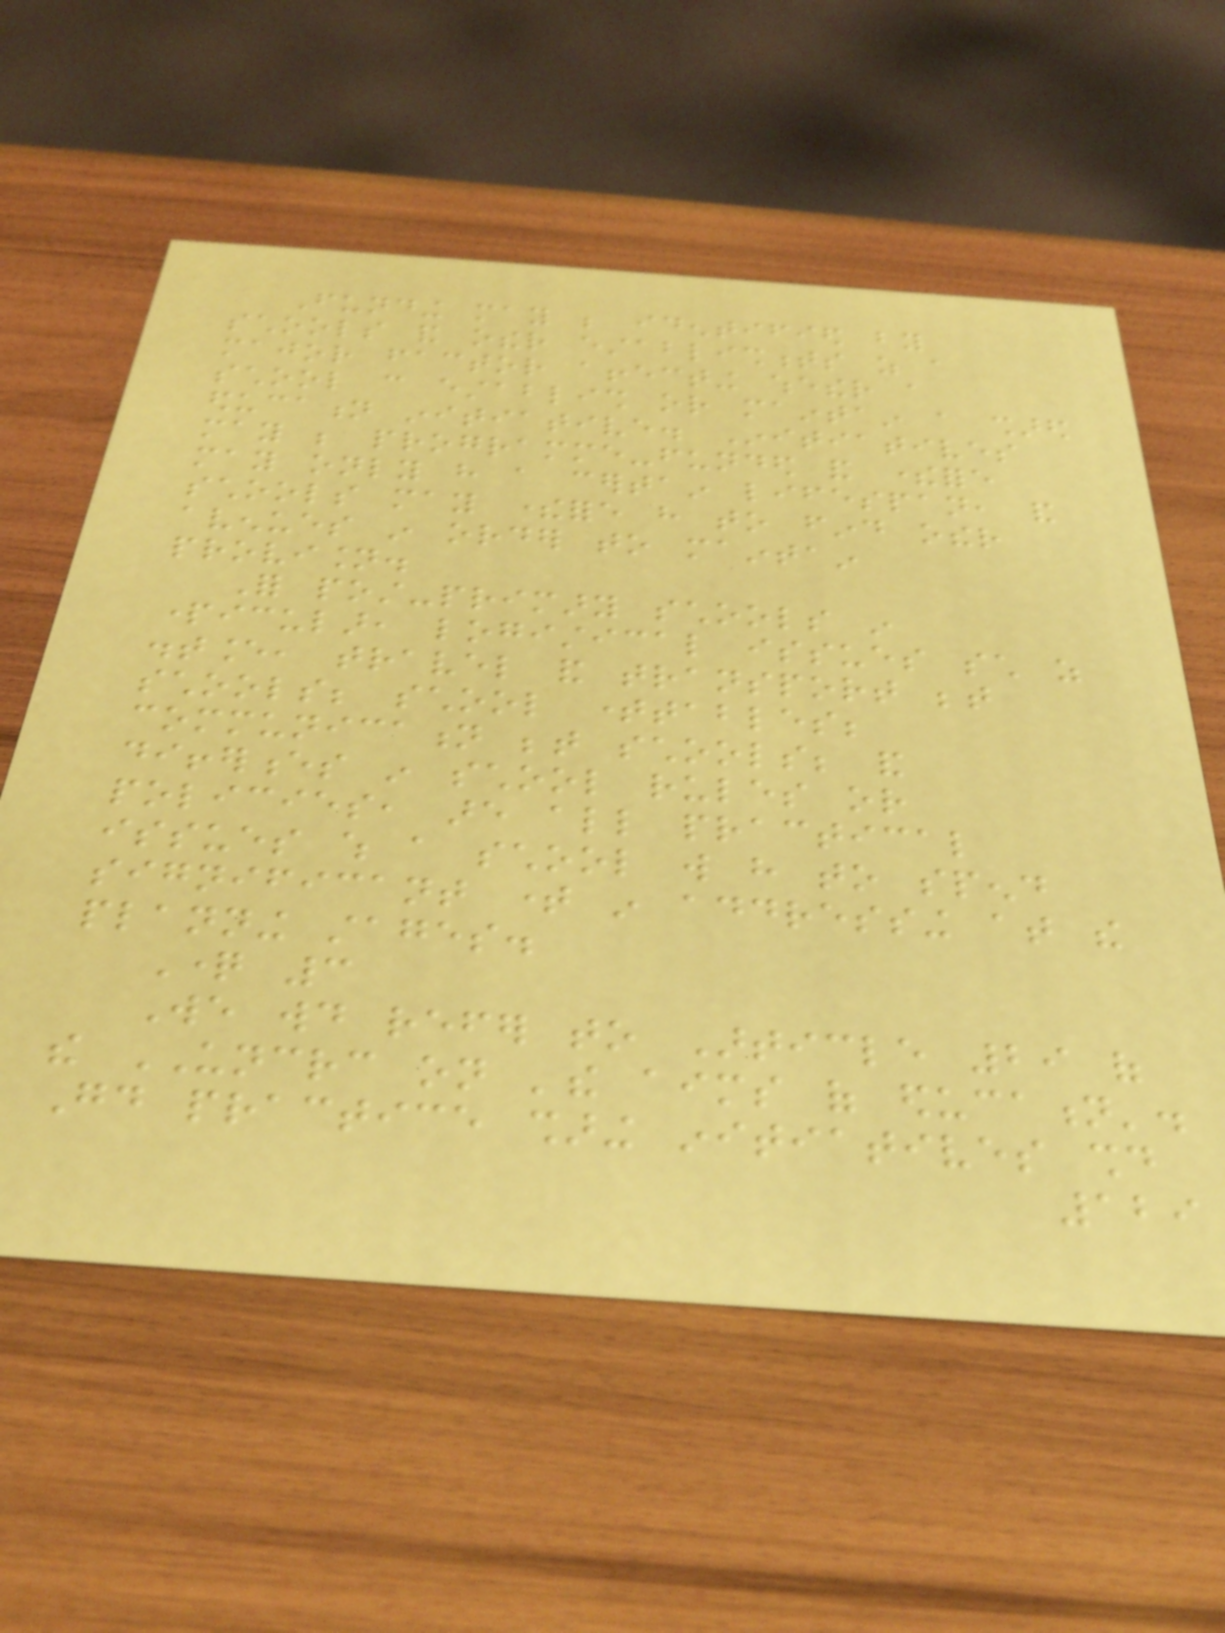Funding may be identified by
schools and other establishments as a
major factor affecting whether a
school can establish or maintain a shared
education initiative. Initiatives
may be programme-funded and therefore
may only have a certain lifespan, and
schools may therefore have to find other
avenues in order to maintain
provision.
For post-primary schools in
particular, logistical issues such as
distance, travel and transport between
schools; school timetables;
communication between schools; and
differences in school rules or
policies, are all practical
issues which a school will have to spend
significant time in addressing at the
planning stages.
Question 3
We would refer to Article 29 of
the UNCRC on 'the aims of education'.
Good practice sharing initiatives should
129
